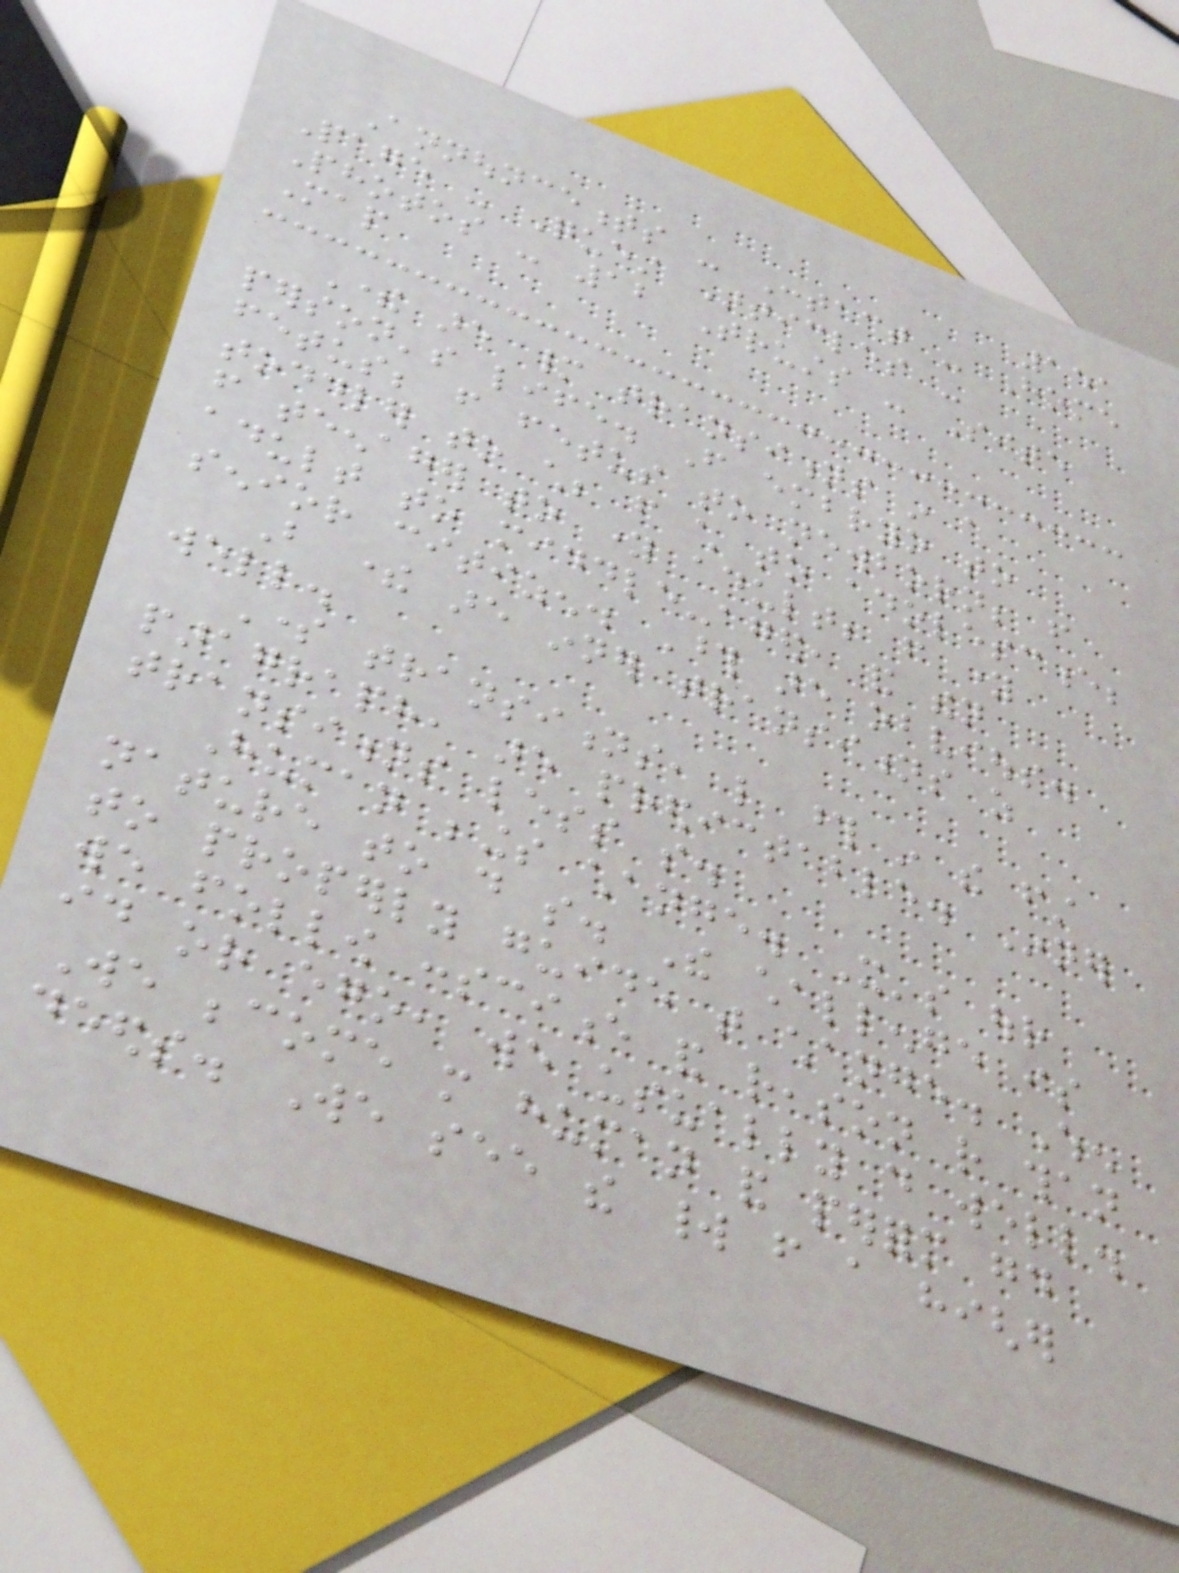151
Announcements - Contact - Home
Page - Quest Articles -
Photos - 12 Trusts - Site
Map
There are many transitions in a
person's life. From embryo to
fetus; from fetus to newborn; from
toddler to child; from child to adolescence;
from teenager to young adult; from young
adult to middle-aged, and then
senior citizen. Those are obvious.
But there are inner transitions as
well.
Some transitions, like those in the first
paragraph, are predictable. Inner
transitions less so.
Human beings change. It's our
nature to do so. The challenge is
to properly guide that change. When
we follow conscience and reason rather than
id or ego, we usually do well.
We become more human and perform good
deeds. We see the world from a higher
